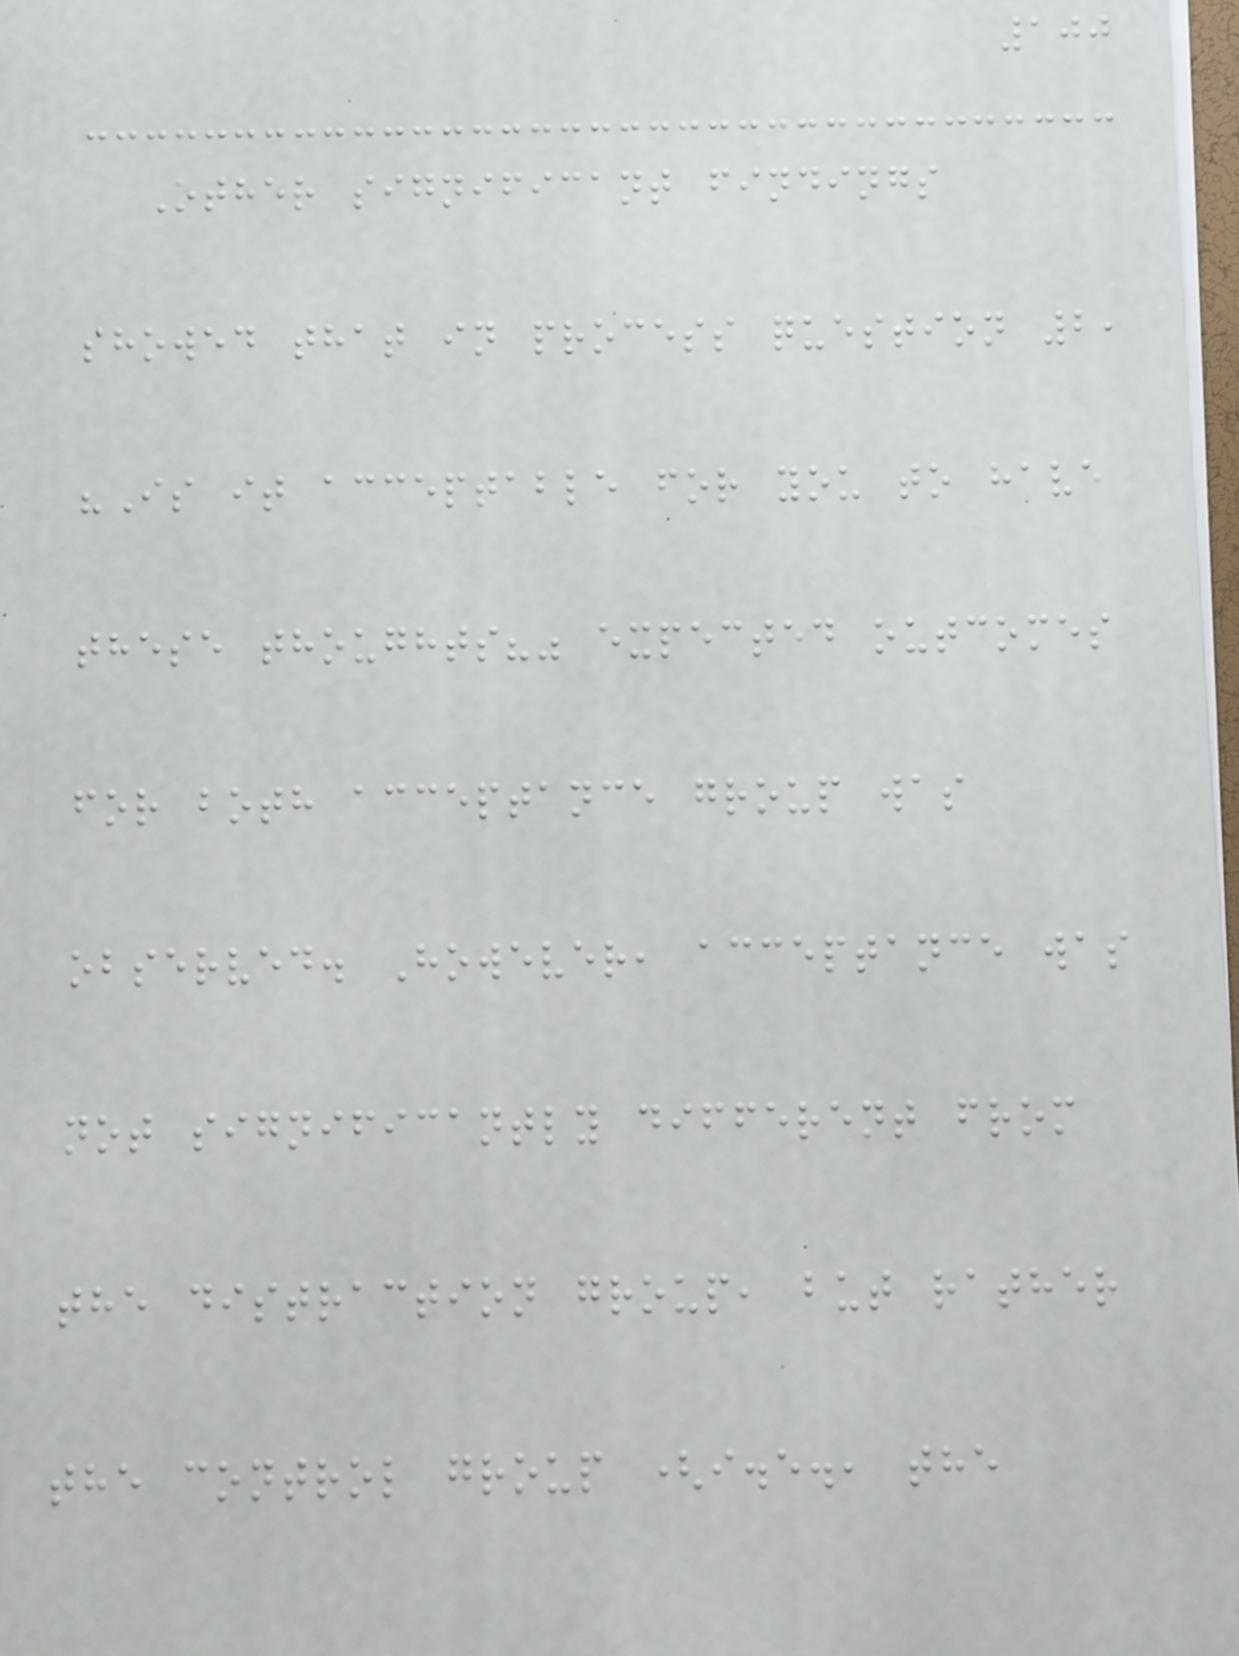100
Other significant findings
showed that in process question 2,
"Is it acceptable for you to have
these thoughts?" expected outcomes
for both acceptance group was
observed. However, acceptance was
not significantly different from
the distraction group, but rather
the control group (i.e., the
